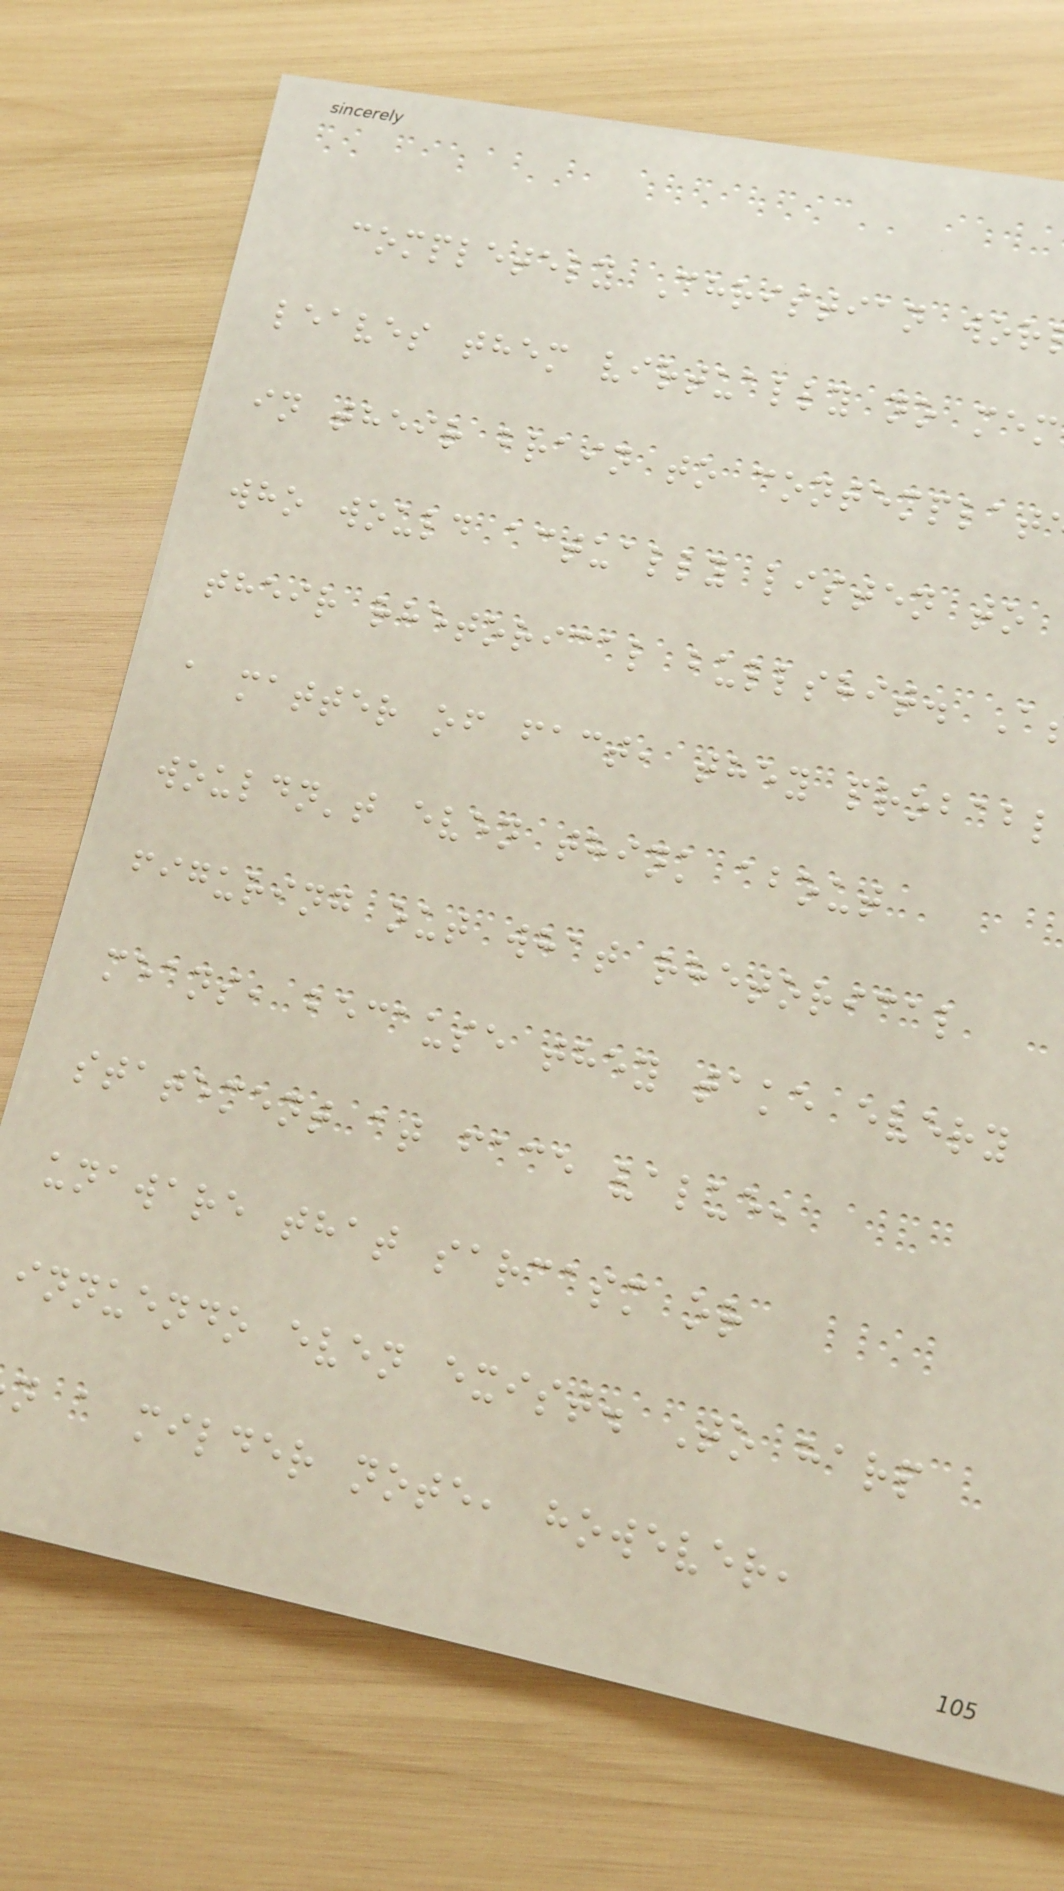completely Christian wor
leaves them virtually no mem
in their brain to contemplat
who would actually listen to
their rhetorical bullshit. A
a matter of fact, they probabl
wouldn't even think about
figuring out what rhetorical
means, because they take every
statement at face value,
unaware that sarcasm or
innuendo even exist. To harp
n a milder note, however,
